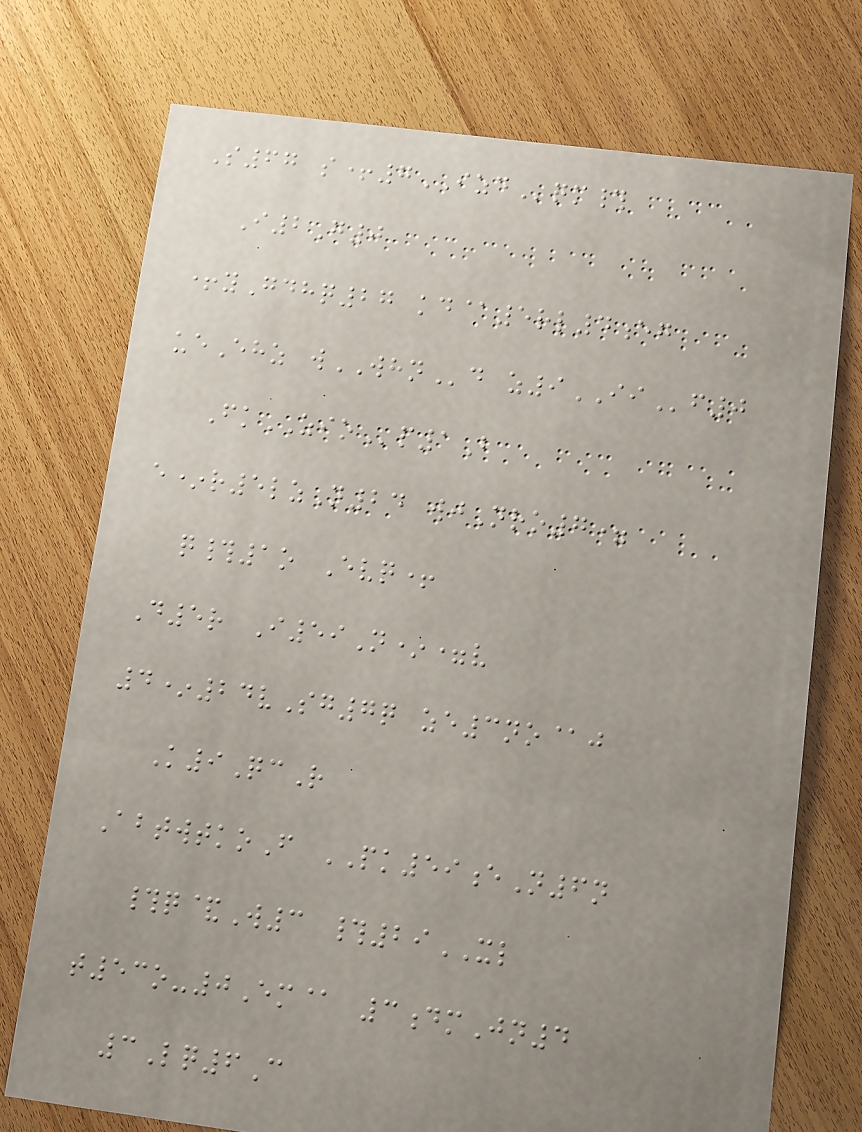S67 s+7IZDqm#
I2G0
+yGdhq27 kd@5rl4eg
ueEhz wWHNd z9IIf0
FkZIOp1B
e*r5lzN24 wjNro7=
q#1o Evq+
D5r I59N*=v
4*24vSg7q ze3no@j
K9QcR
AbtwtkoF PK59eN6n
#q&W3 #29XL
t53o-0Em@ 3dmJn4
3Lq6C
